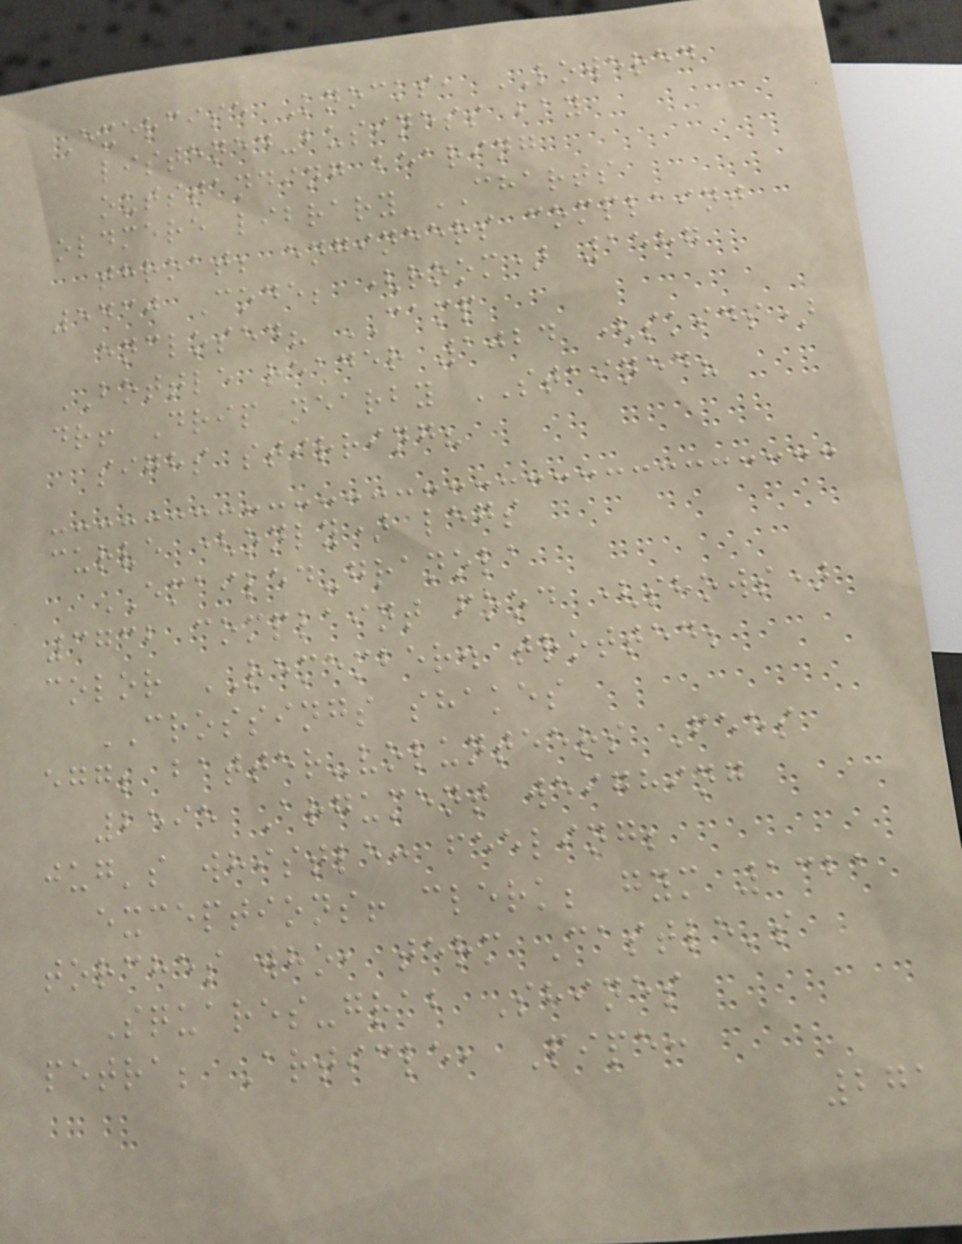Exercise Knocks, LOWERED
listened-business bay
outstanding bearing
oldmere library CHARTS
throat; engineers complaint
5430 Code; (room) 1587
enclosed? CAMP
BOTTLE reader 1024 (skids)
dr! Drip nearby STAINED?
sighs stirring?
curve (only) legs
EMAILED-granola
3732 complaint food (shows)
color REMEMBER. trotted;
CROSSINGS shakes
egg; batter-volunteers Fees
2595 Argument weighing
jug's whistle: feeling;
exceptions! clerk; gym 1321
torches who, term Castle's
Squares-grab Shines
petra; Article, Pipe:
271
